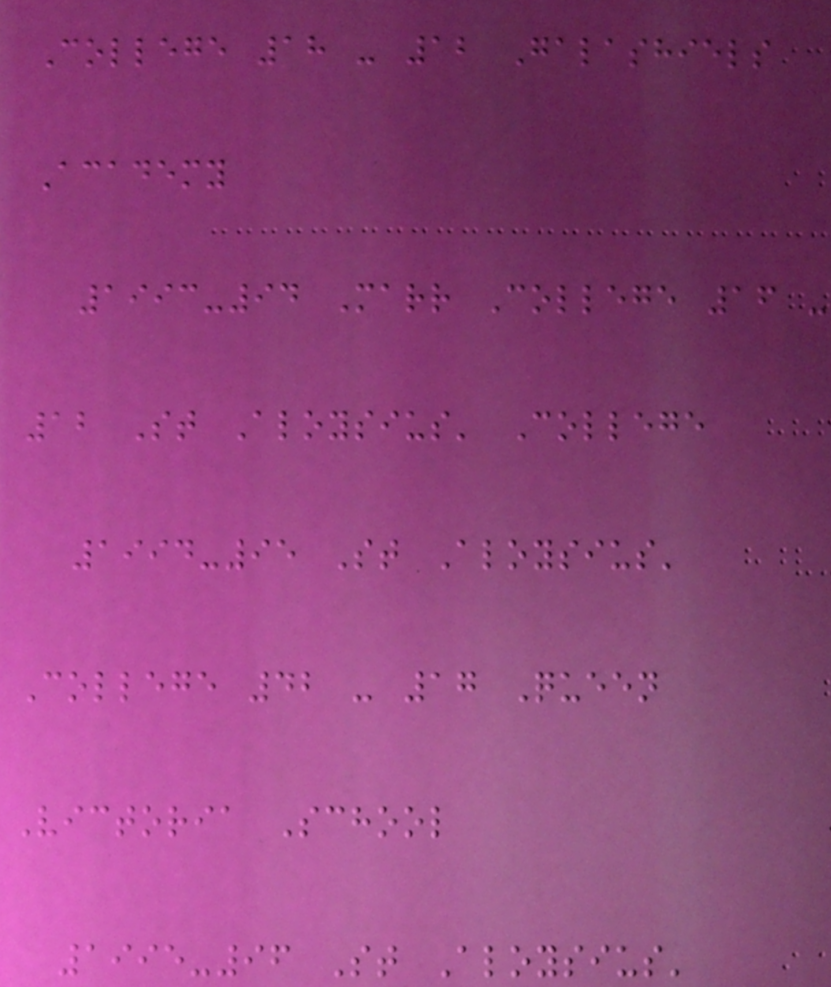College 18 - 12 Galashiels
Academy
1993-94 Marr College 16 -
12 St Aloysius' College
1994-95 St Aloysius'
College 42 - 17 Queen
Victoria School
1995-96 St Aloysius'
